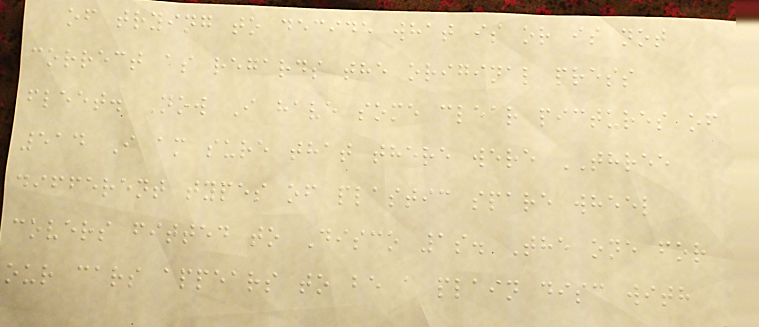of trying to decide what is or is not
correct as regards the original press
fleet. Now I have some clear pictures of
514 I am sure that there were THREE
different types of plastic spare wheel
covers fitted to Disco 1s. The one for
our cars appears to be a plain disc with
